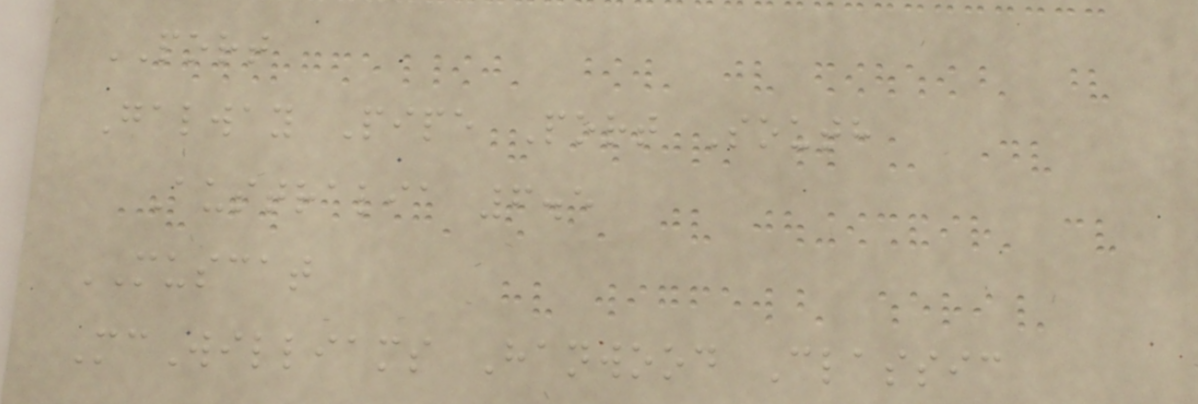PORT
Galway Pipe Port South
Australia 6.5
MUSCAT
McWilliams Hanwood Classic
